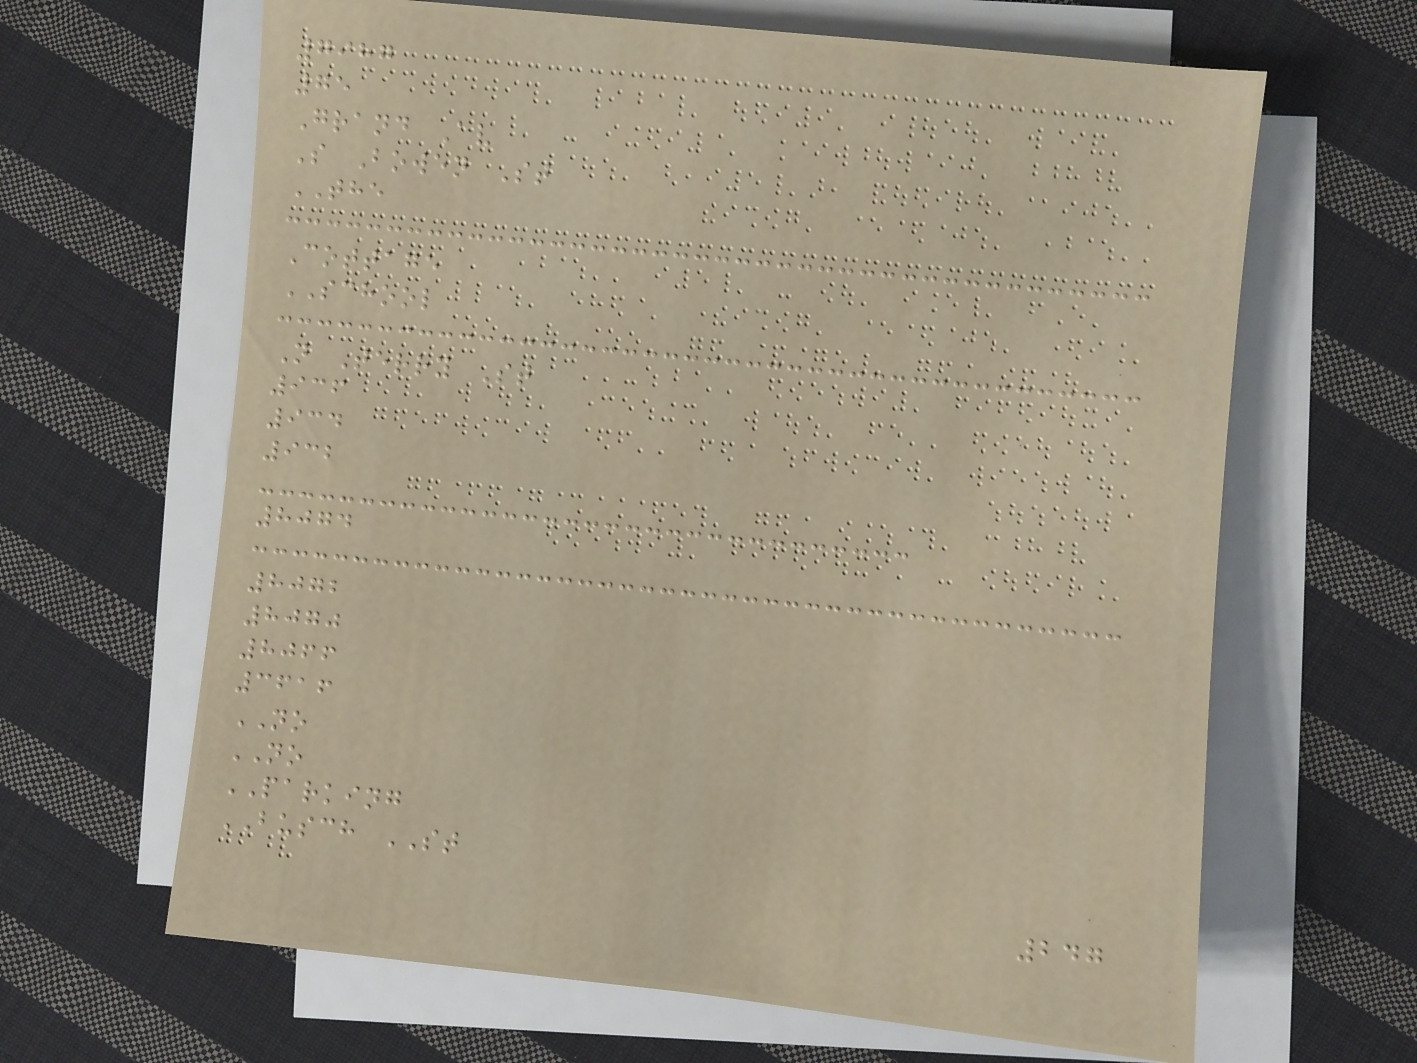7987
75
Grand Av
S Bowen St
THE
Cottage
SCHOOL
N Terry St
936
934
932
8074
8072
8070
8066
3616
NO
NO
PARKING
BUSCH ST
247
